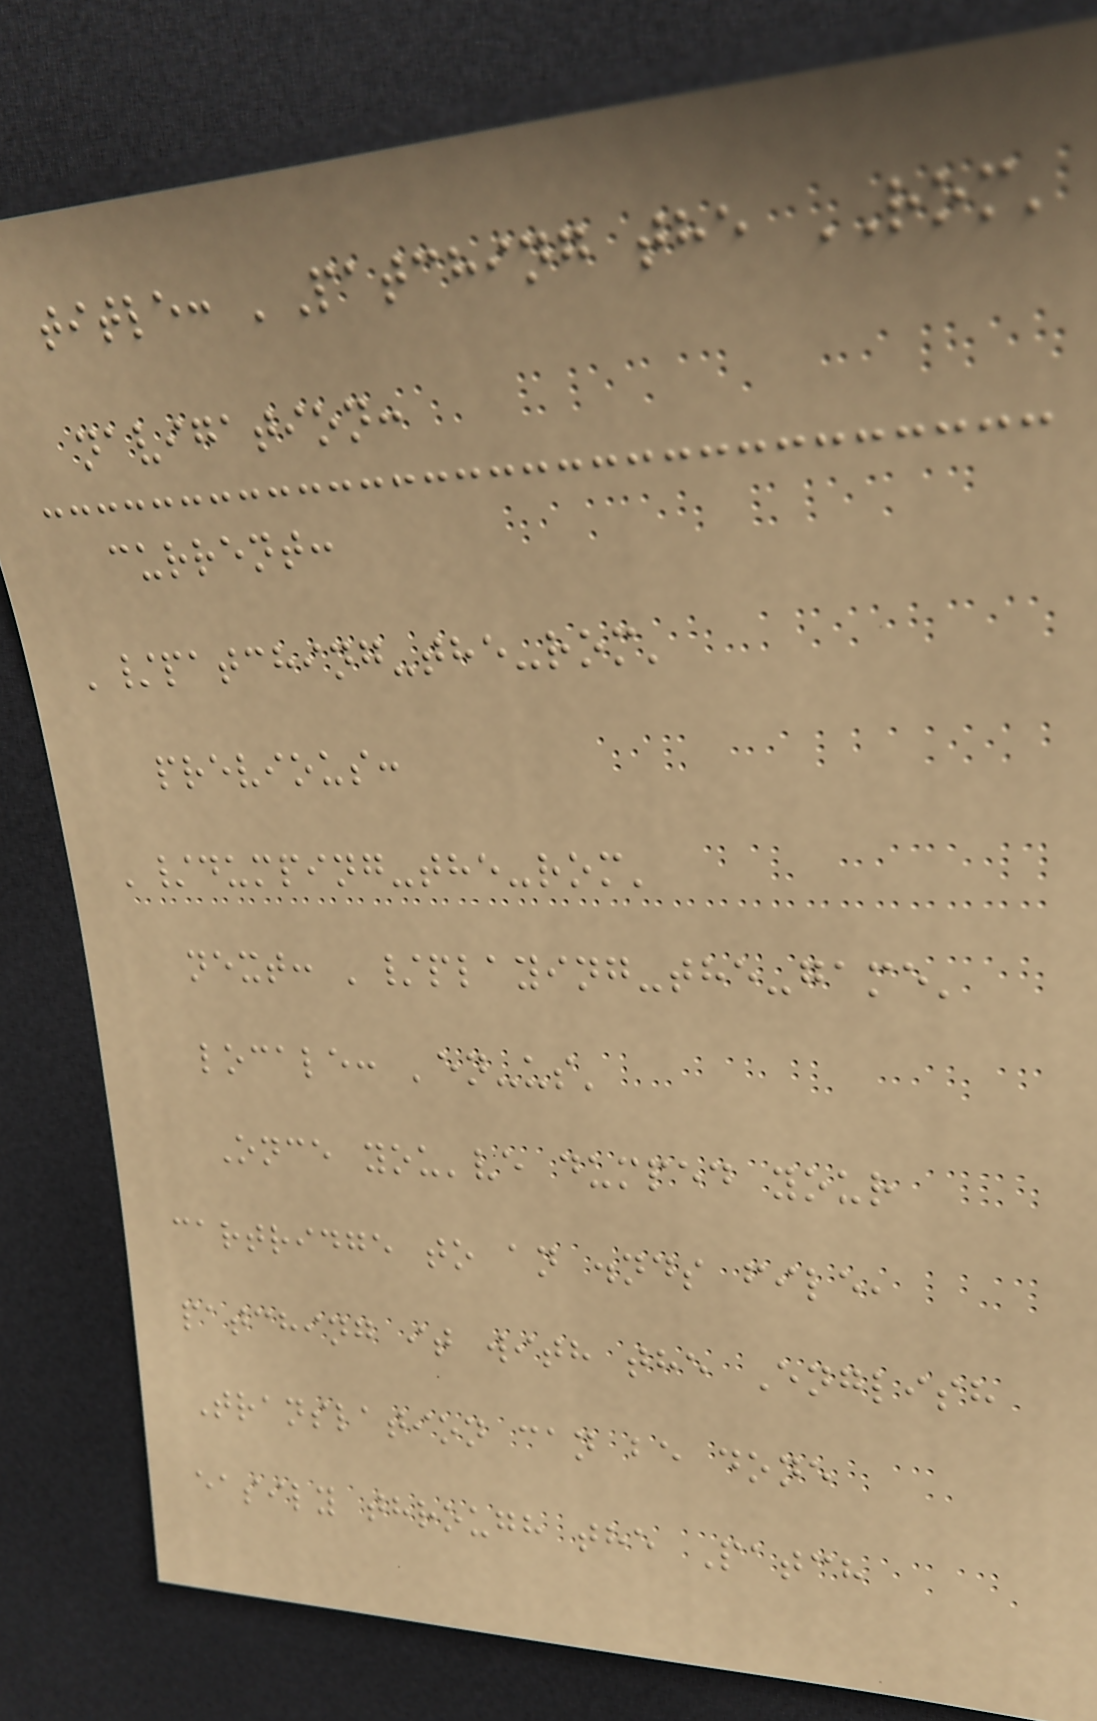title: 'Patching the ROM'
navigation:
current:
'/patching-the-rom'
previous:
'/dumping-the-rom'
next: '/playing-the-game'
locale: 'en-us'
Once you've dumped your
cartridge to an .nds file,
patching it with the English
Translation can be done
easily through the Patch
